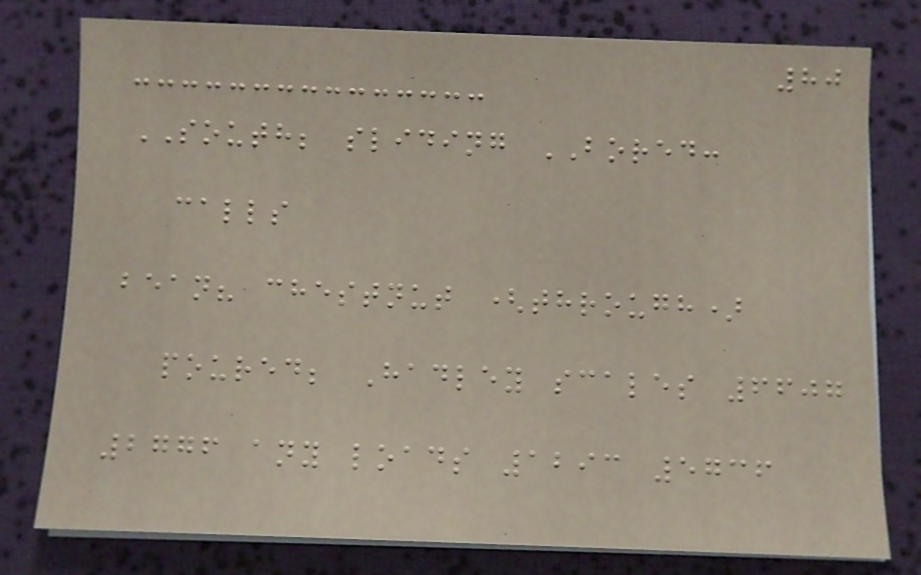80
SOUTH; sliding BORED:
calls
bean? chestnut (through)
poured; Hadley scales 6607
2776 any loads 1293 5736
